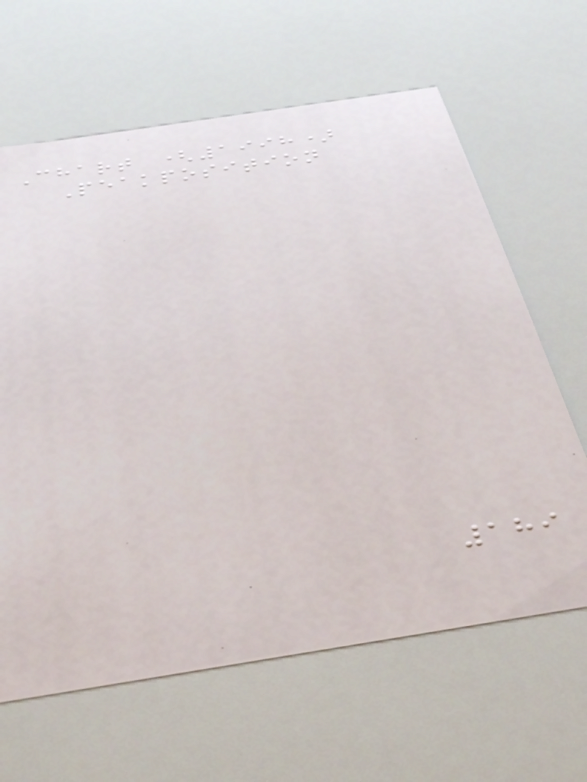Chart (1998)
Peakposition
189
